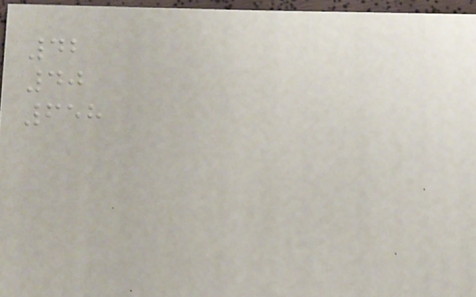42
40
658
